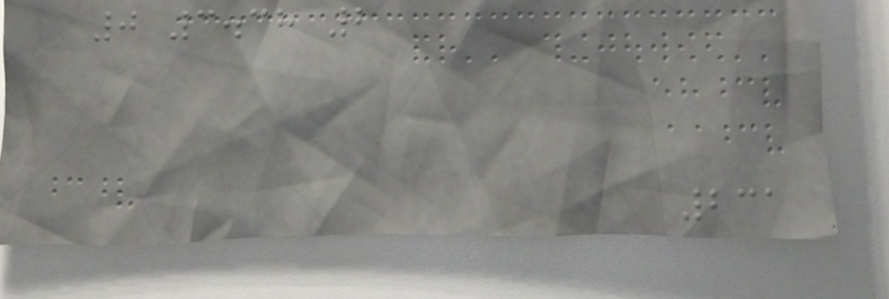0 3.38 2
231
